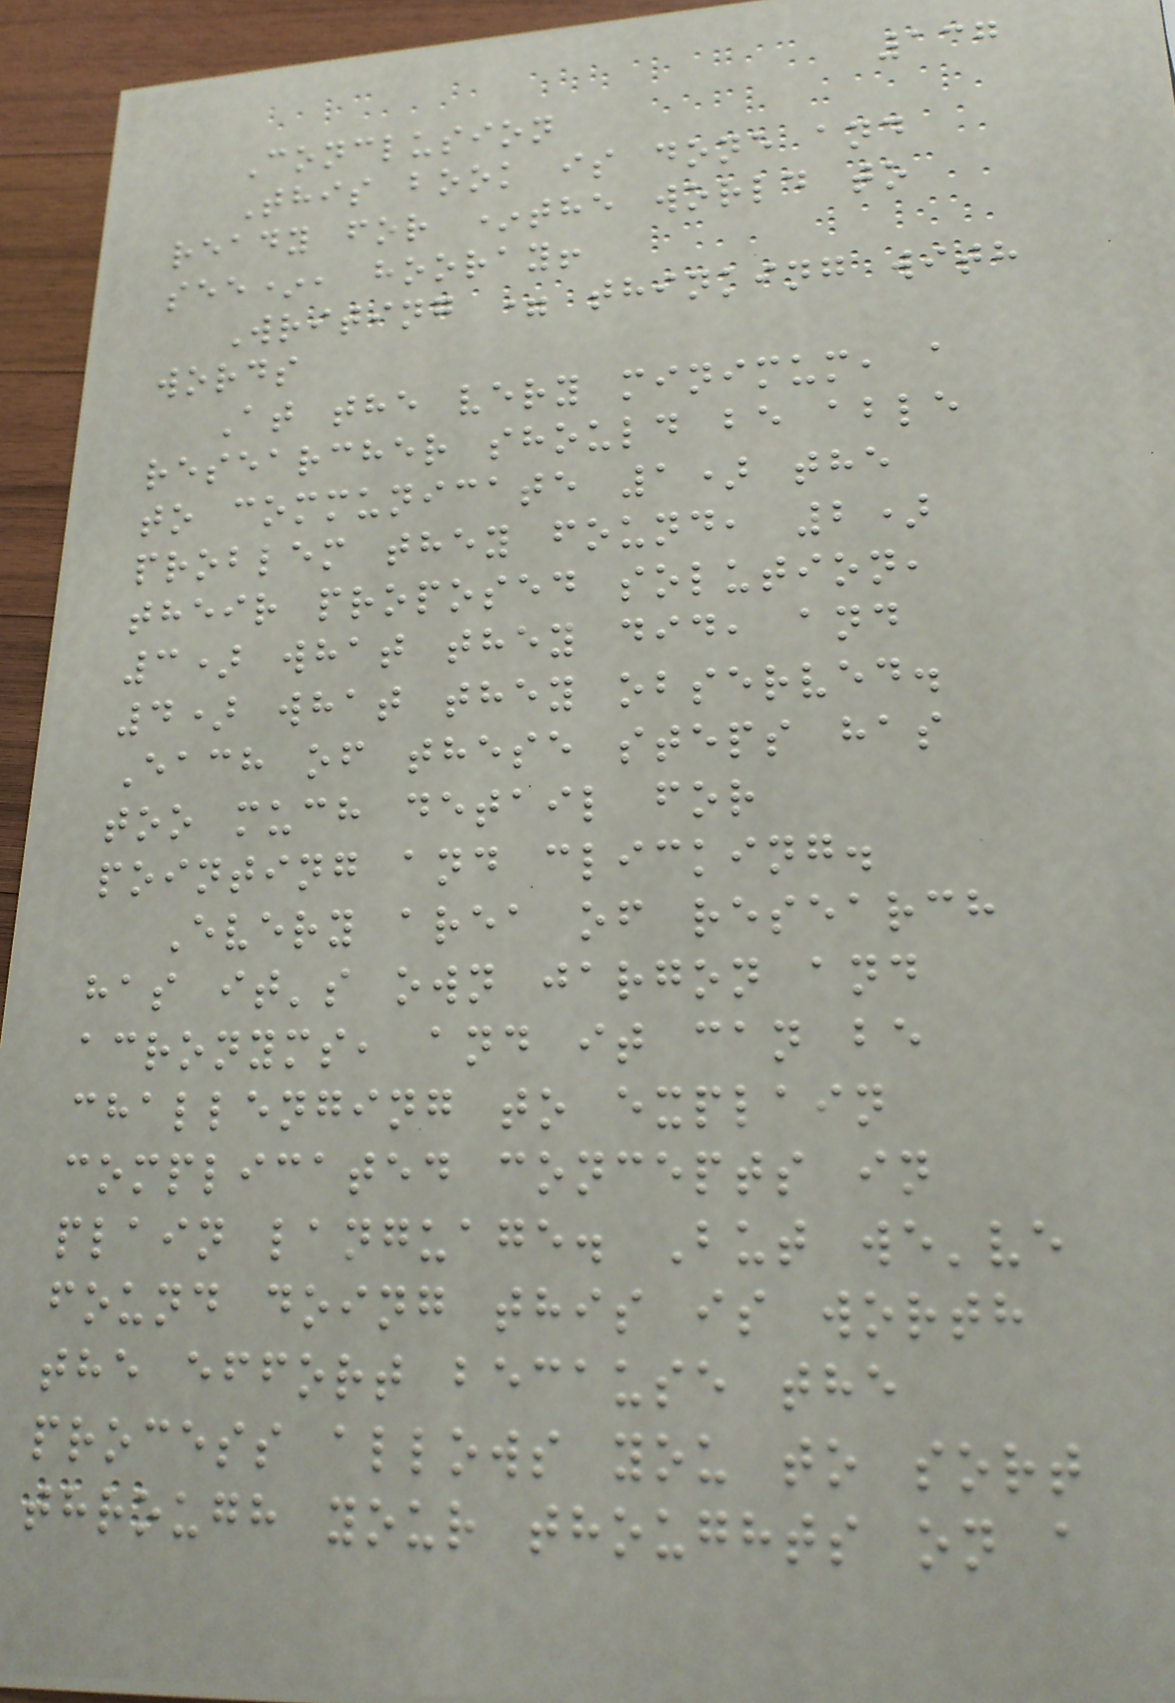137
Conclusion
This book is done and
ready for *the world to
see*, hooray!
Writing = thinking with
words
At the very minimum, a
researcher should be able
to communicate 1) the
problem they found, 2)
their proposed solution,
3) what they did, and
4) what they observed.
Each of these steps has
too much detail for
pointing and clicking.
Every area of research
has it's own jargon and
acronyms, and it can be
challenging to explain
complicated concepts in
plain language. But we've
found doing this is worth
the effort because the
process allows you to sort
through your thoughts on a
